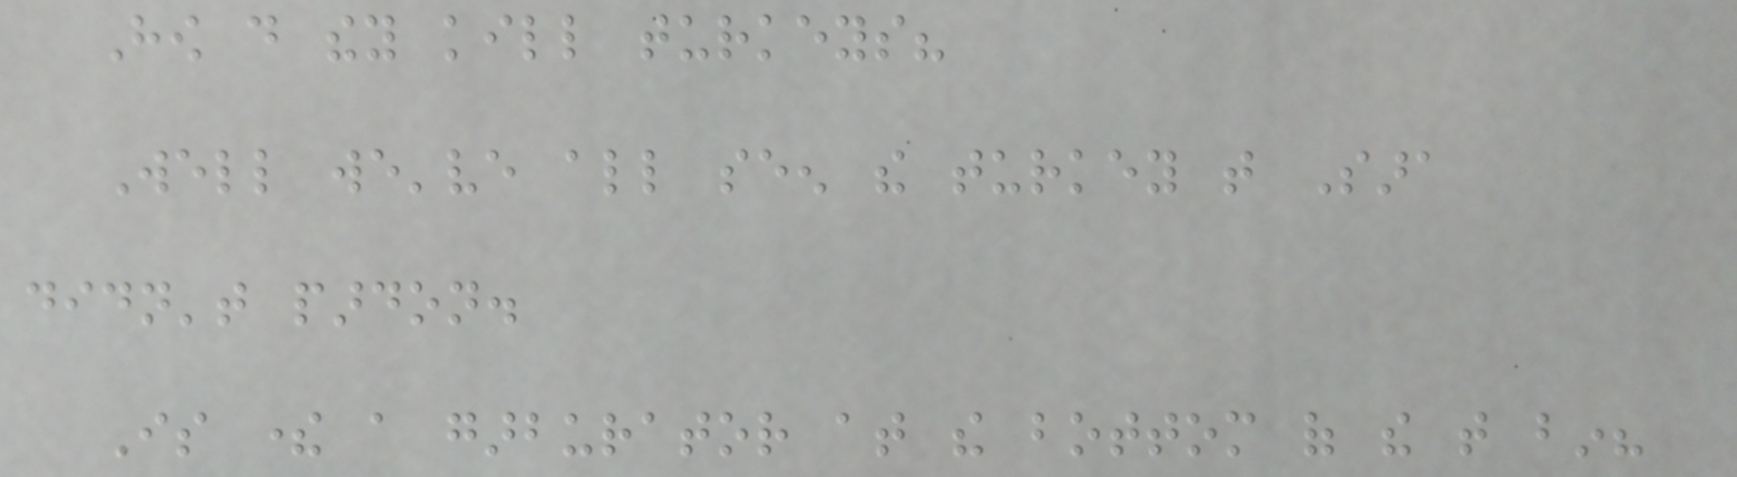How do they kill turkeys?
Well we've all seen the turkey that Sara
didn't pardon.
Is there a garburator at the bottom of the that bin?
